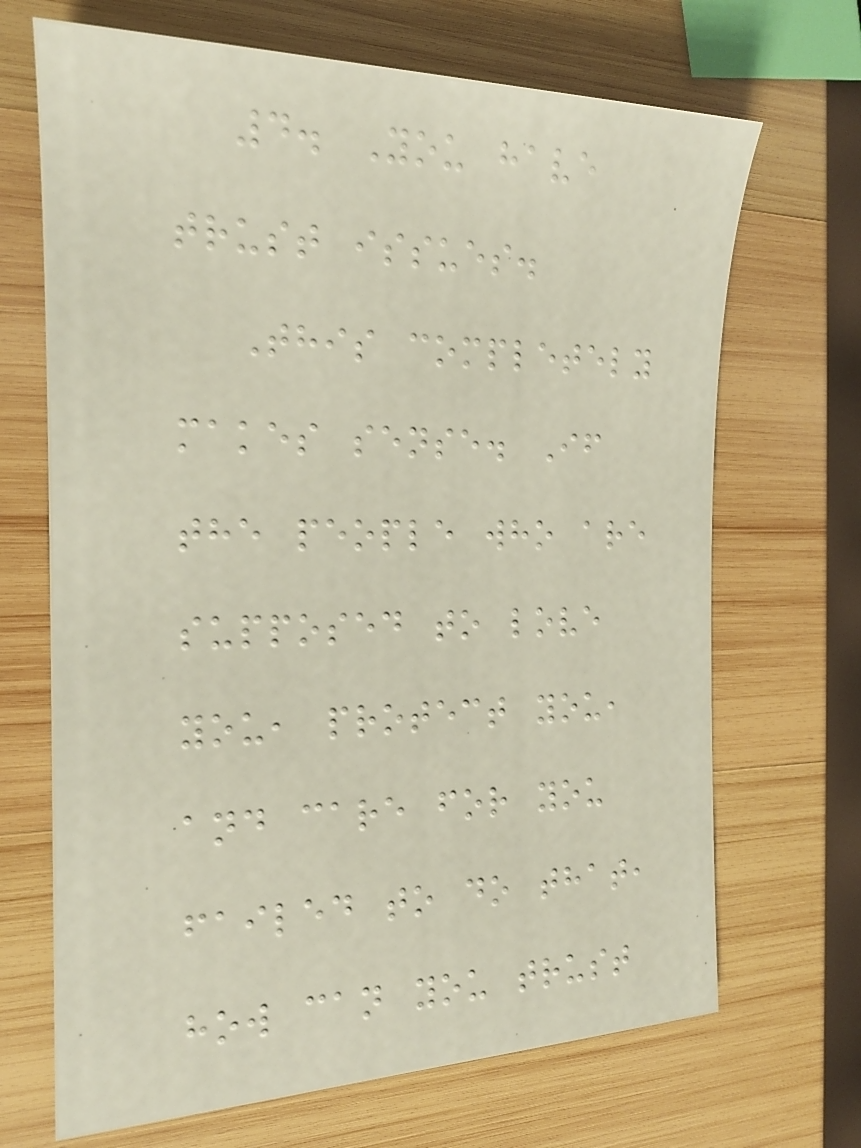4. You have
trust issues.
This completely
makes sense. If
the people who are
supposed to love
you, protect you,
and care for you
failed to do that,
how can you trust
